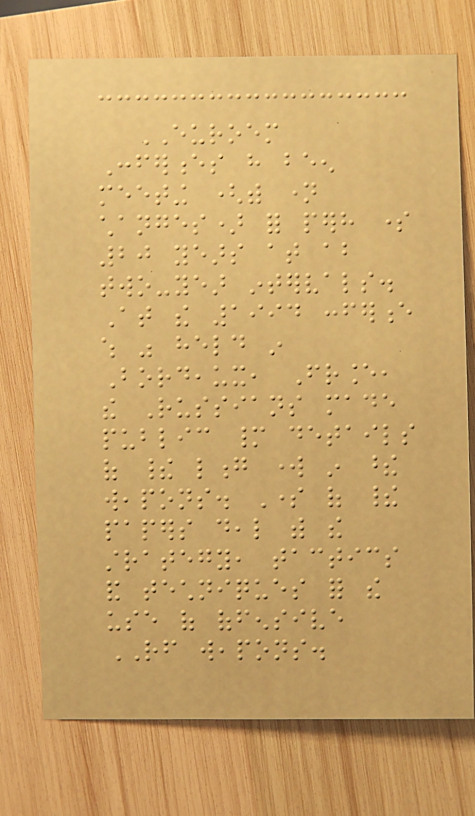EUROEM
Conferences have been
meeting (with name
changes) for perhaps some
20 years at about
two-year intervals.
At the 1994 conference
which was held in
Bordeaux, France,
the Russians made
public many details
of their long work in these
weapons. Some of their
papers deal with the
strategy, tactics
and techniques for the
use of offensive
RF weapons.
